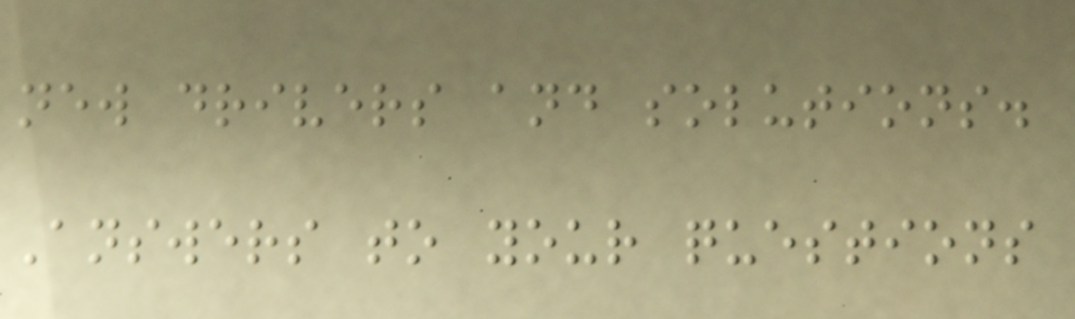new drivers and solutions.
Answers to your questions
